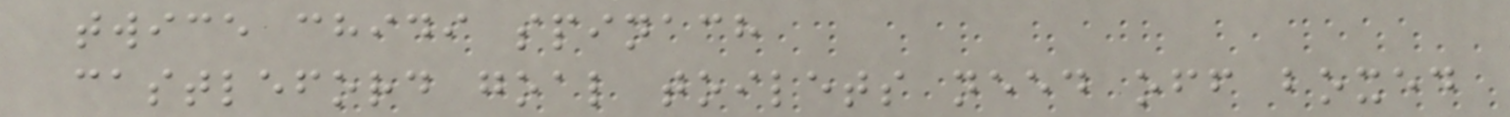twice chidi spinach
castleford goal toilets need off boxed
